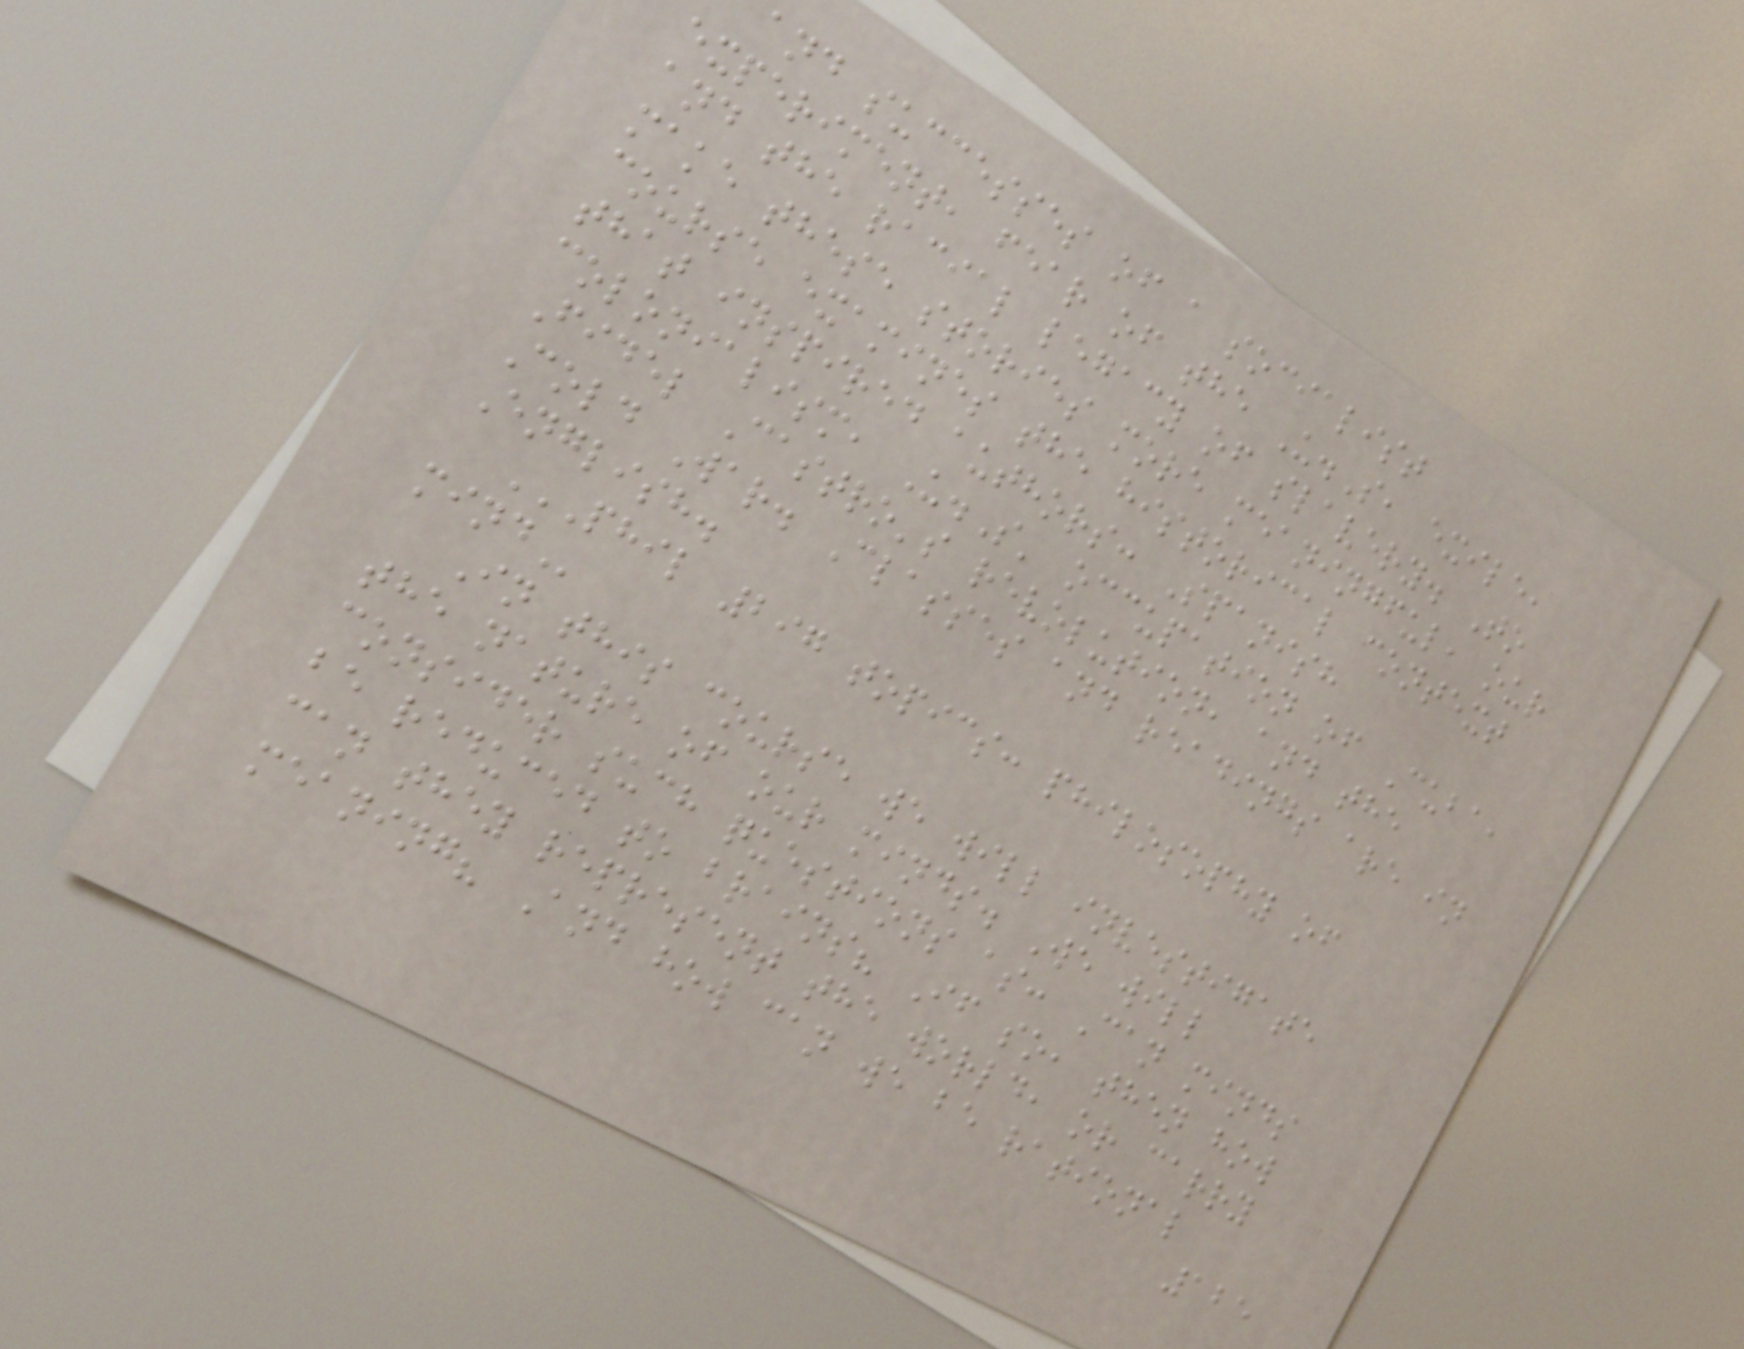and successes of a socialist
experiment, fear of the U.S, exile,
and the racial legacy of slavery. To
make these stories more meaningful, our
course examines the historical context
that inspired authors: Spanish
colonialism, U.S' occupation of Cuba,
Fidel Castro's revolution, and the
Cold War. Classes and readings are in
English.
PHIL 297 TOPICS: PHILOSOPHY OF
MIND
In this course we will investigate
the nature of our minds. We will
consider such questions as: Can minds
be reduced to brains? If so, then how
can they represent the world, or carry
meaning? And how can we be rational
125
